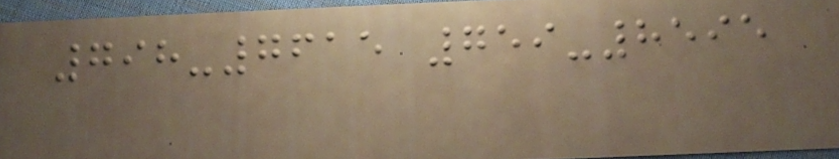798-7615 759-8595
